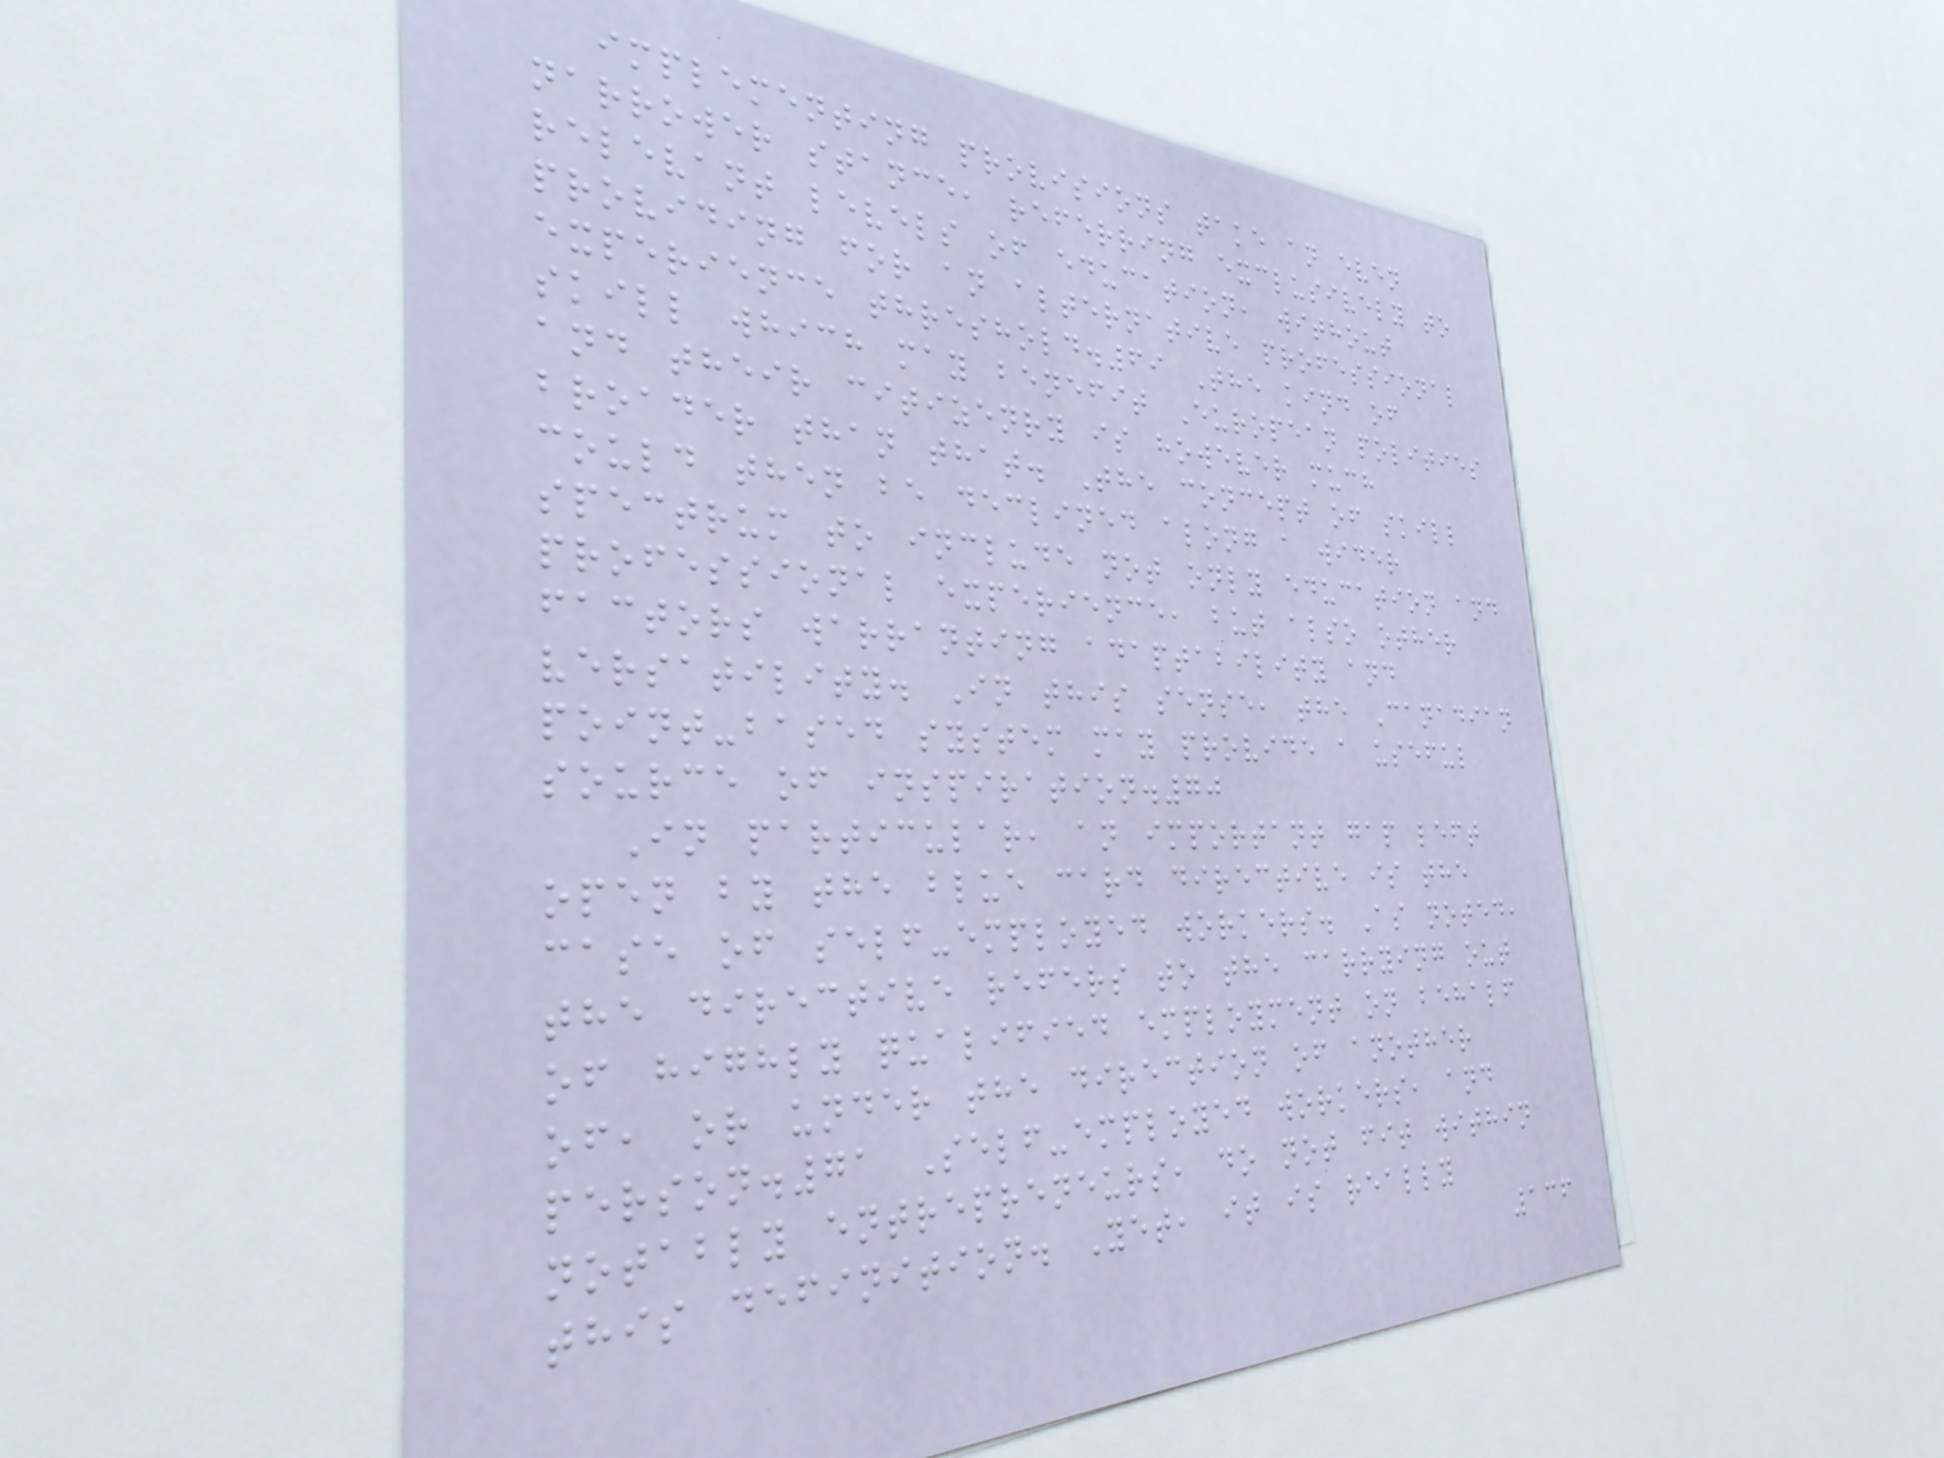implementing provisions take an even
narrower stance, referring exclusively to
relevant levels of education, without
providing for an alternative professional
experience threshold.69 The kind of
skill which may benefit European polities
and their citizenry is however much
broader than that. The concept of skill
could then be declined along a wider
spectrum to include not only education and
professional experience, but also other
factors warranting adaptability and
versatility. In this sense, the Canadian
point-based system may provide a useful
source of inspiration.70
In particular, an important gap left
open by the blue card directive is the
case of self-employed workers. As noted,
the directive refers to the carrying out
of highly qualified employment on behalf
of, or under the direction of another
person.71 Self-employed workers, and
notably entrepreneurs, do not fit within
this definition. Yet, it is really
136
